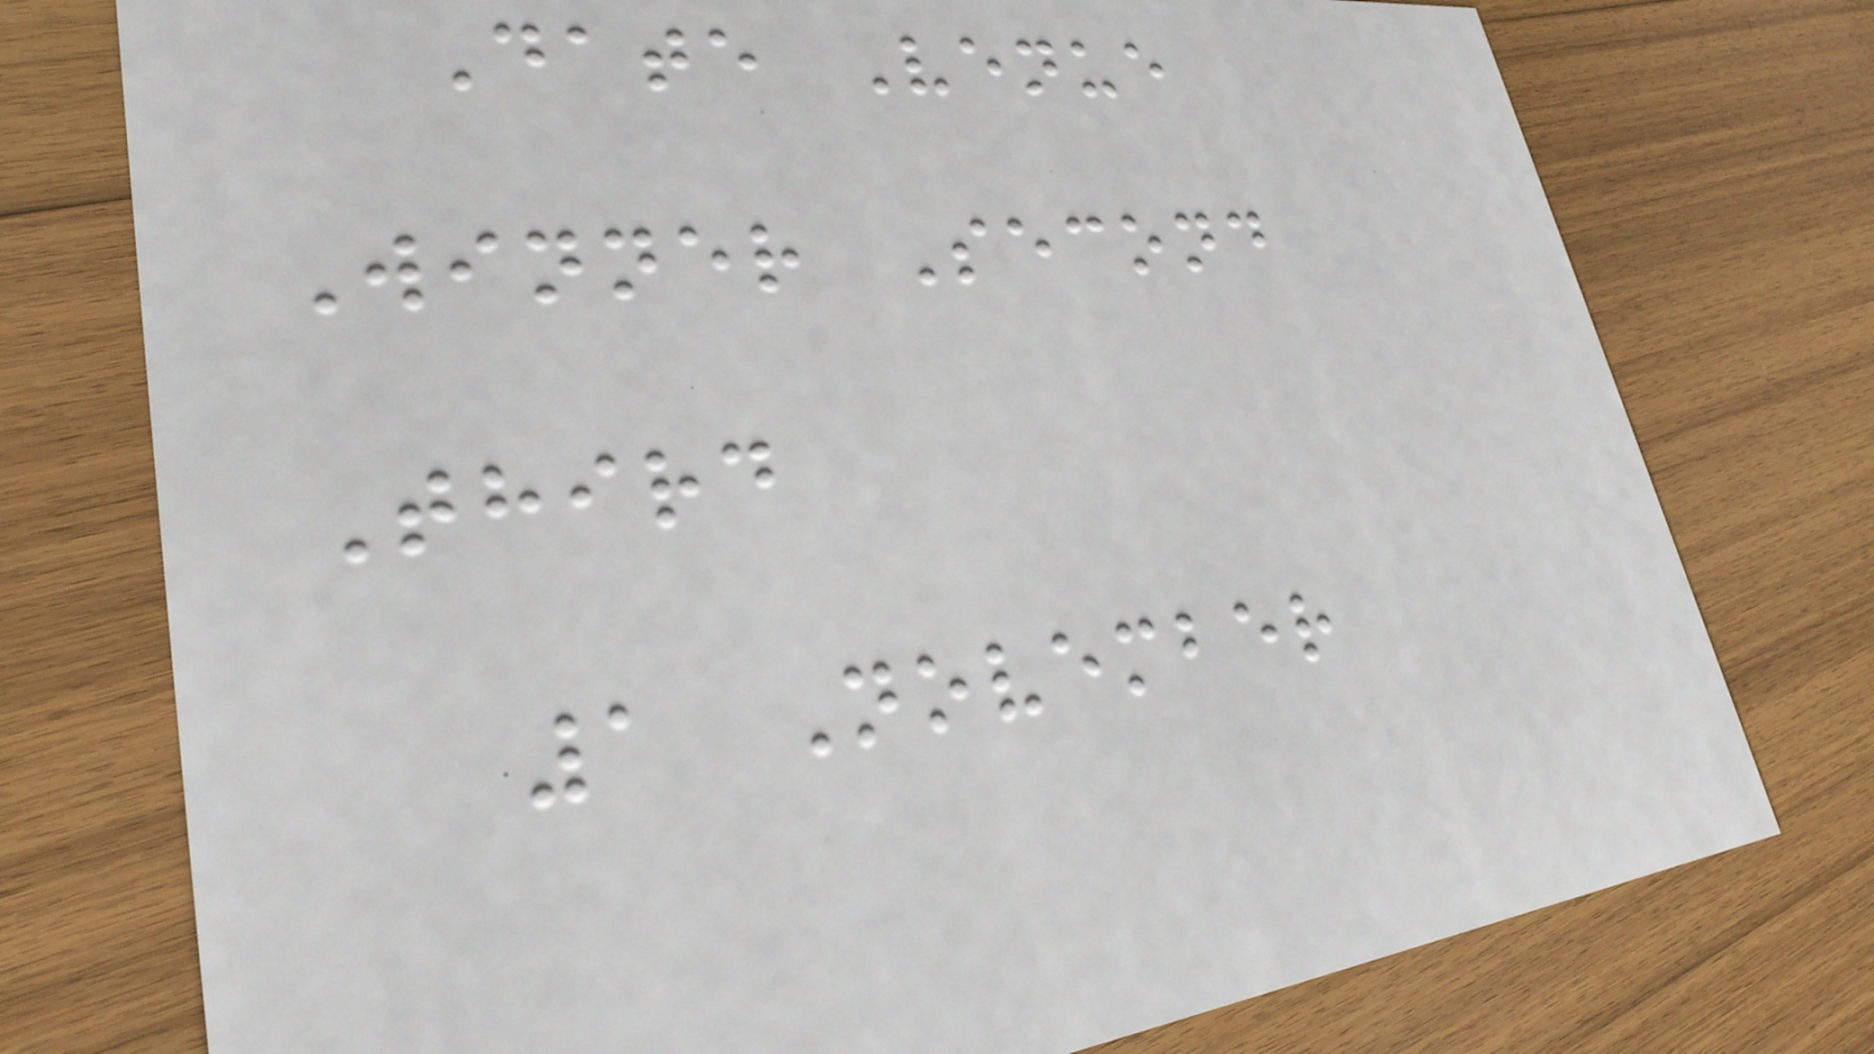Date Venue
Winner Second
Third
1 November
